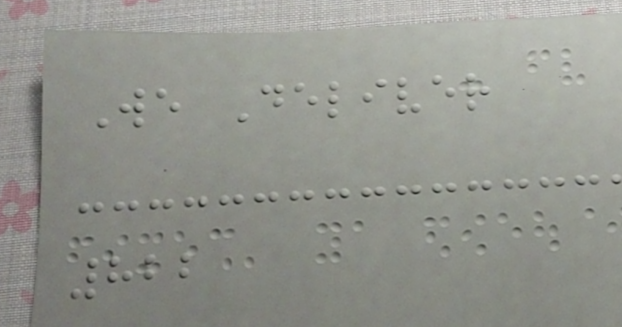We Deliver
822
